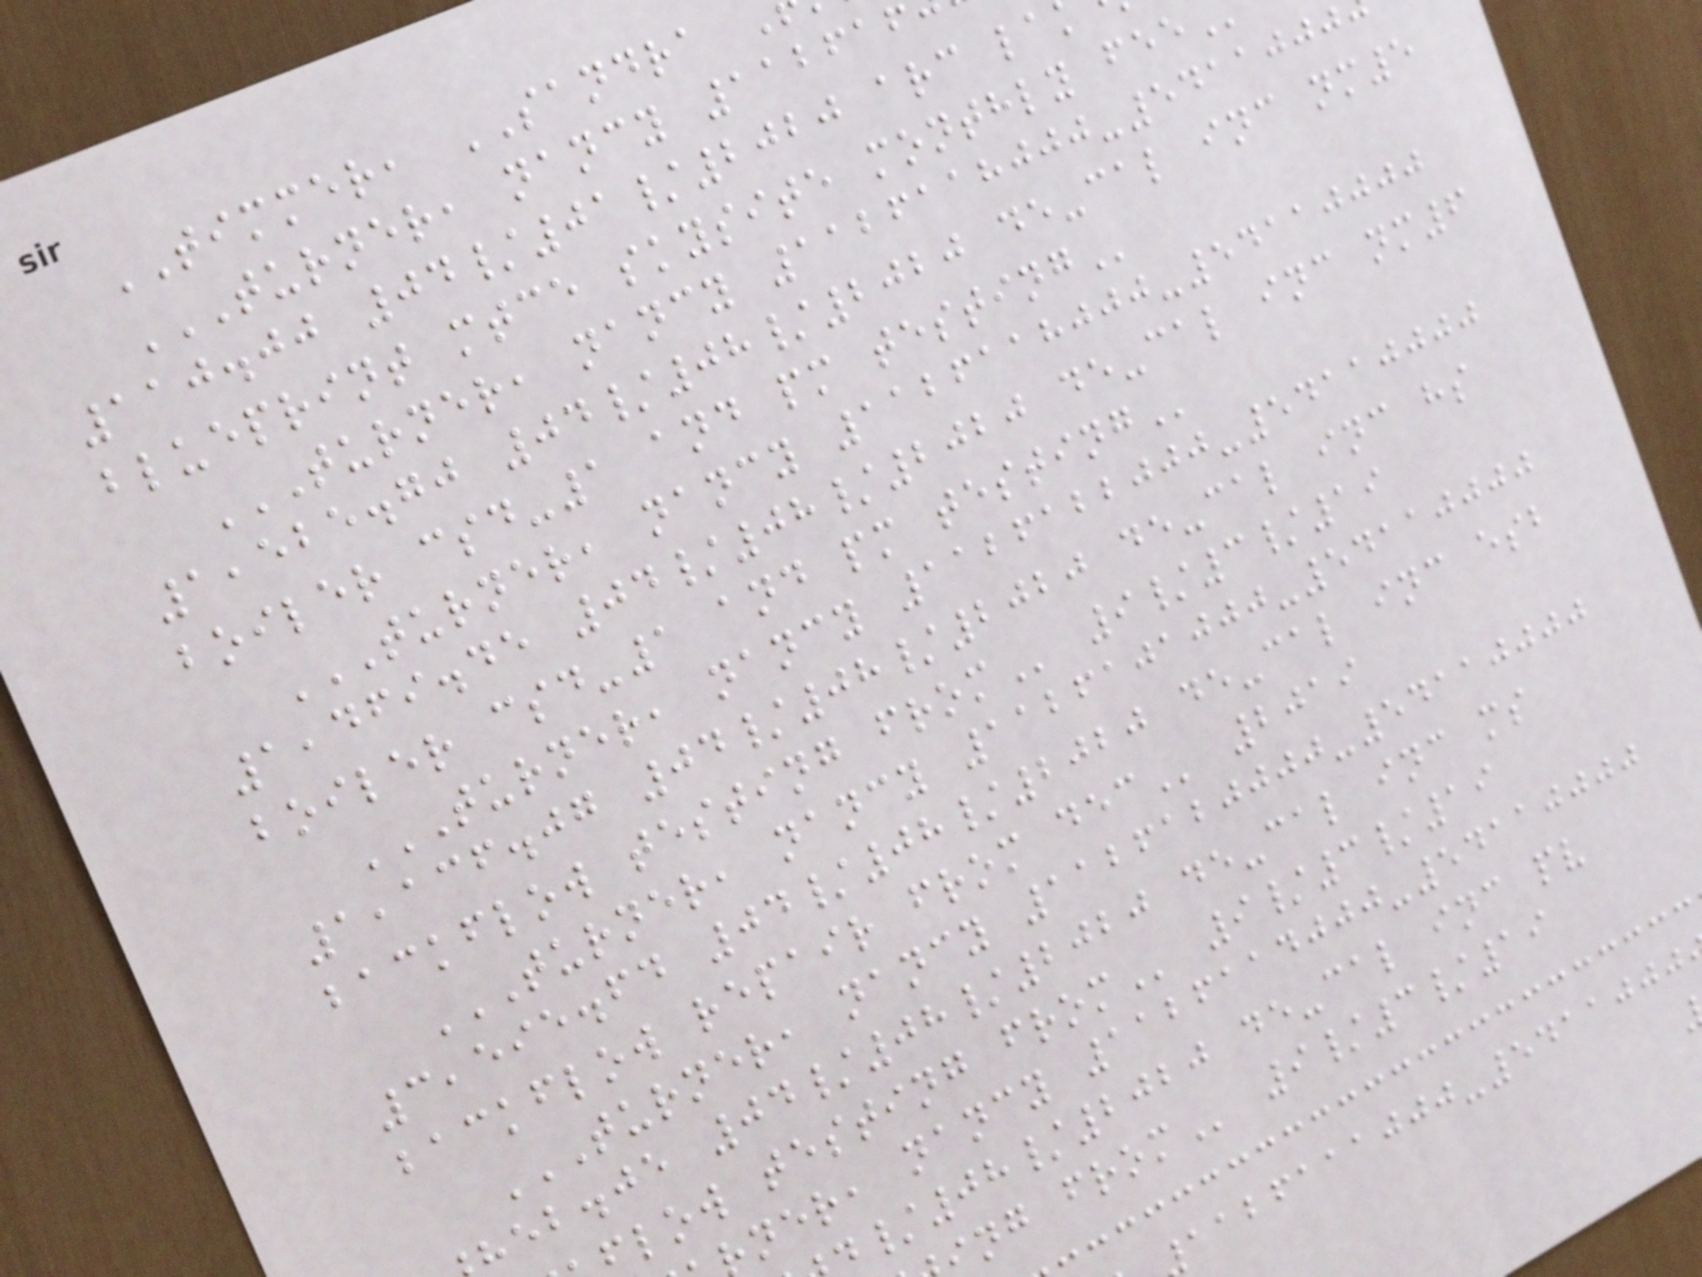TIMMER, SANDRA
110.00 04/01/2020 arc
blueprint mtce skysite monthly
1,525.70 04/08/2020 de-cal inc nm5
boiler csd-1 and pm
TURNER, NANCY 1126118000-54110000
1,469.45 04/08/2020 de-cal inc nm6
boiler csd-1 and pm
TURNER, NANCY 1126122000-54110000
1,136.07 04/08/2020 de-cal inc hs
backflow testing
TURNER, NANCY 1126101000-54110000
3,595.64 04/08/2020 de-cal inc esb
backflow repair from
TURNER, NANCY 1126120000-54110000
eb.je 04/08/2020 de-cal inc ms
low testing
ner, nancy 1126114000-54110000
/08/2020 de-cal inc pv
